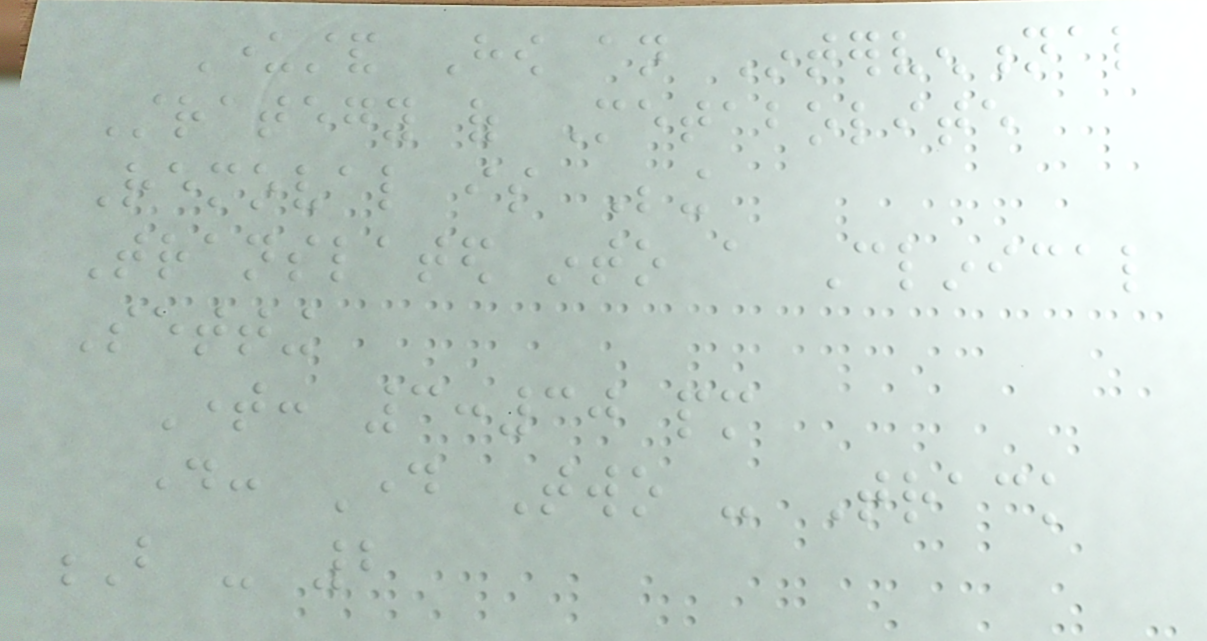Understand How an Interventional
Strategy of Metabolite
Removal is Being
Translated into a Clinical
Setting
Time: 3:30 pm
day: Day Two - Track
B - 2
